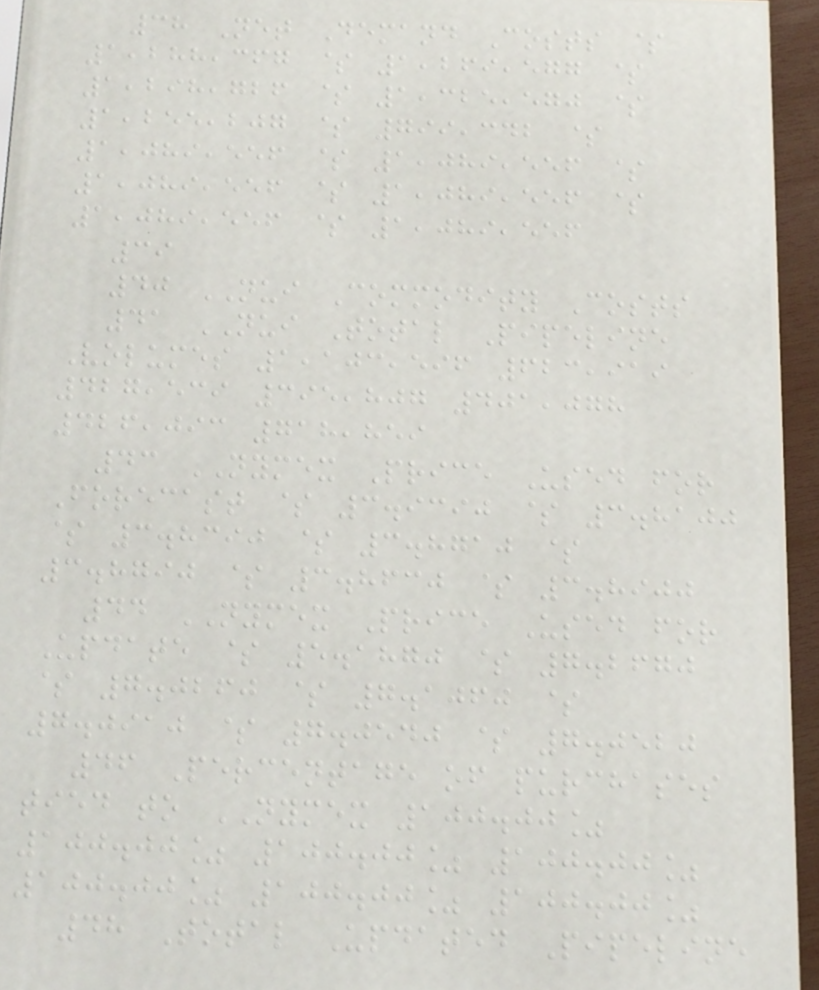38 Net Demand Costs $
1,288,367 $ 1,269,577 $
1,298,726 $ 1,325,570 $
1,255,207 $ 799,342 $
1,089,556 $ 1,089,556 $
1,089,556 $ 1,089,556 $
1,089,556 $ 1,089,556
39
40 NUI Commodity Costs
41 NUI Total Pipeline
Volumes 1,103,596 623,919
427,539 395,807 401,078
426,093 718,859
43 NYMEX Price Used for
Forecast $ 3.9390 $ 3.8100
$ 3.8390 $ 3.8710 $
3.8790 $ 3.8630 $ 3.8900
44 NYMEX Price Used for
Update $ 5.1870 $ 7.2670
$ 7.0260 $ 7.1060 $
7.0910 $ 7.0540 $ 7.0520
46 Percentage of purchases
tied to NYMEX 100.00%
100.00% 100.00% 100.00%
100.00% 100.00% 100.00%
48 Total Updated Pipeline
